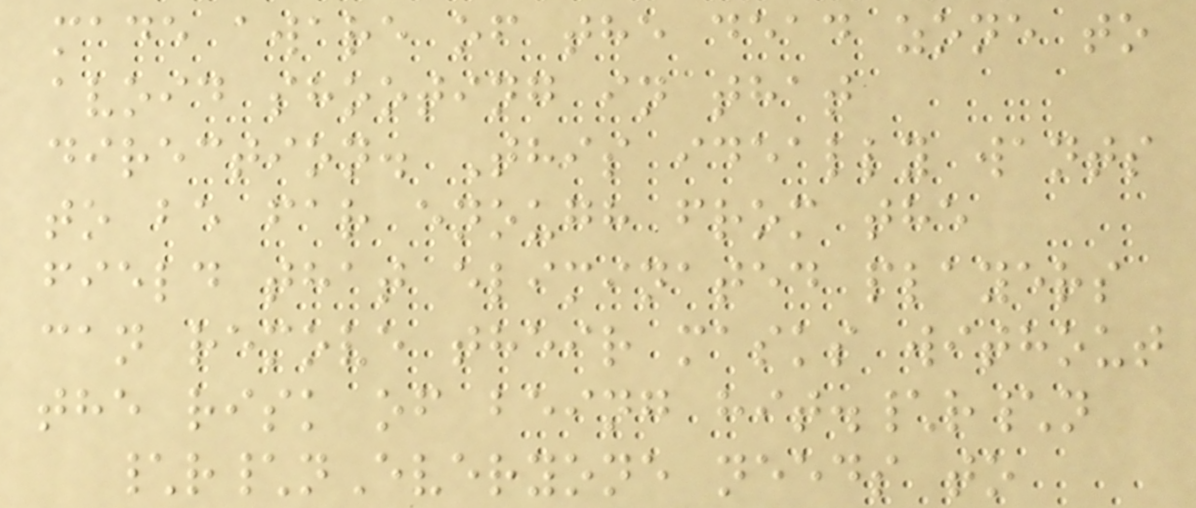made aware of the dead zone to
avoid shooting in that
direction. This ideally wants
to be far enough from the
field that eliminated players
can remove their masks without
the risk of being hit.\r\n
\r\nEveryone needs to
